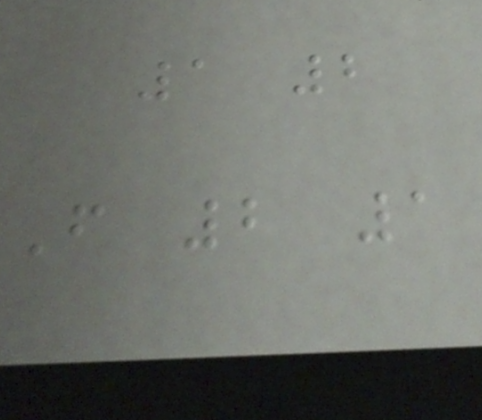1 2
F 2 1
